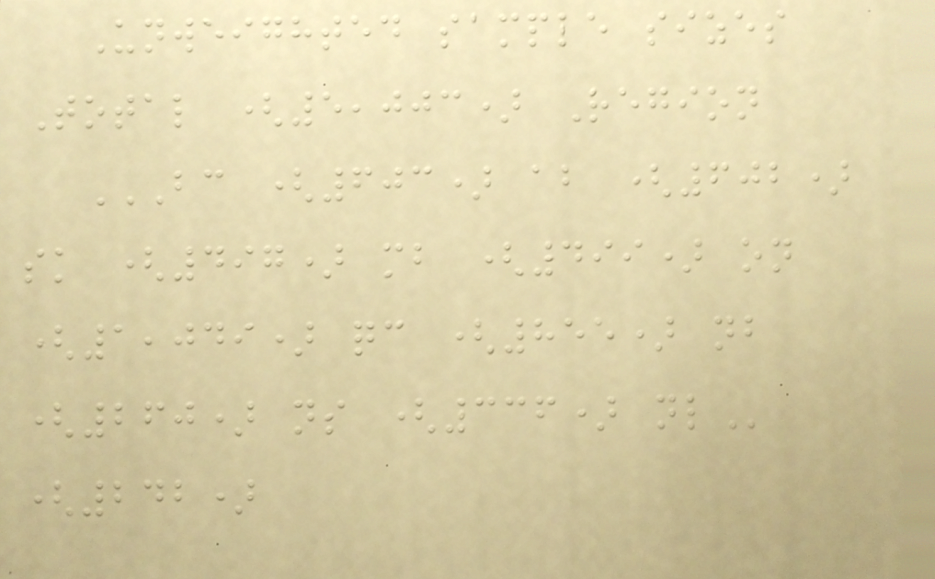Unweighted sample sizes
Total (5,003) Region
BC (603) AB (602)
SK (497) MB (499) ON
(1,049) QC (855) NB
(260) NS (336) NL
(242)
